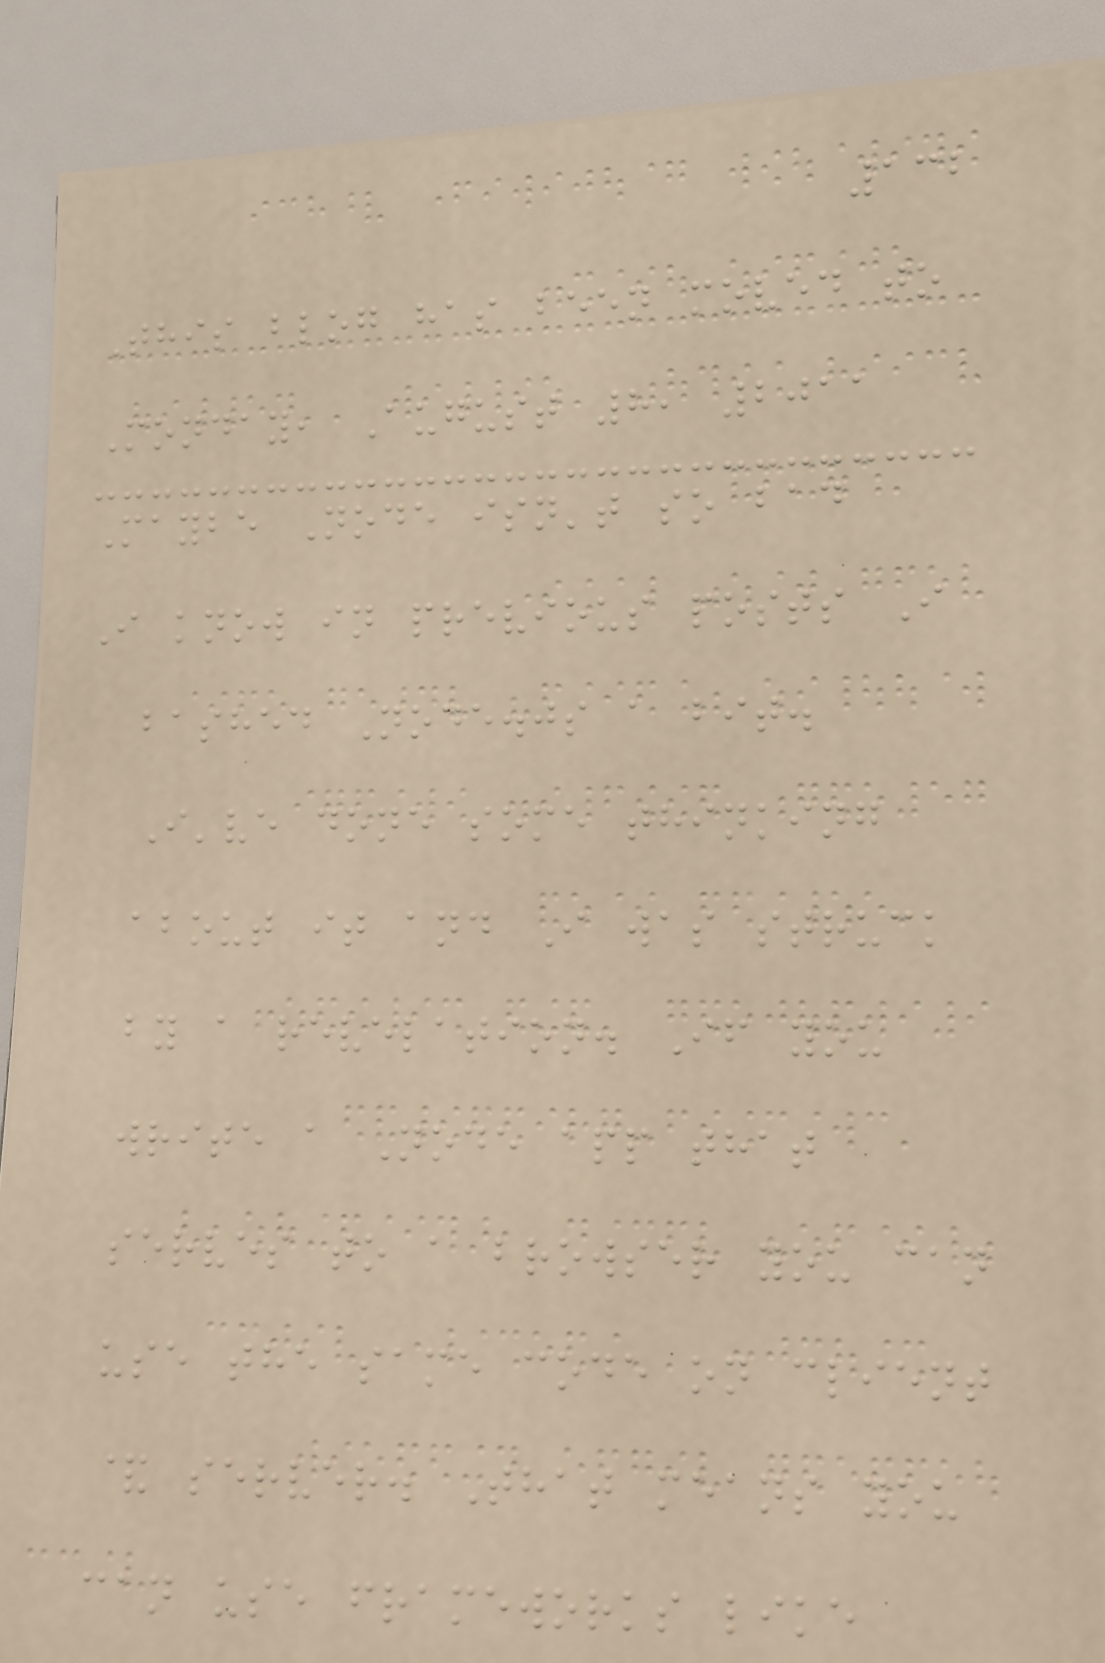132
This blog has been moved to
Monday, August 8, 2011
Maybe Node isn't so bad
I know in previous posts I
bashed Node.js a bit.
I've done some thinking
about it and I was struck
by a revelation. If you
write a Node app that
serves to a browser you can
use the same code on client
& server. That means you
can use frameworks like
